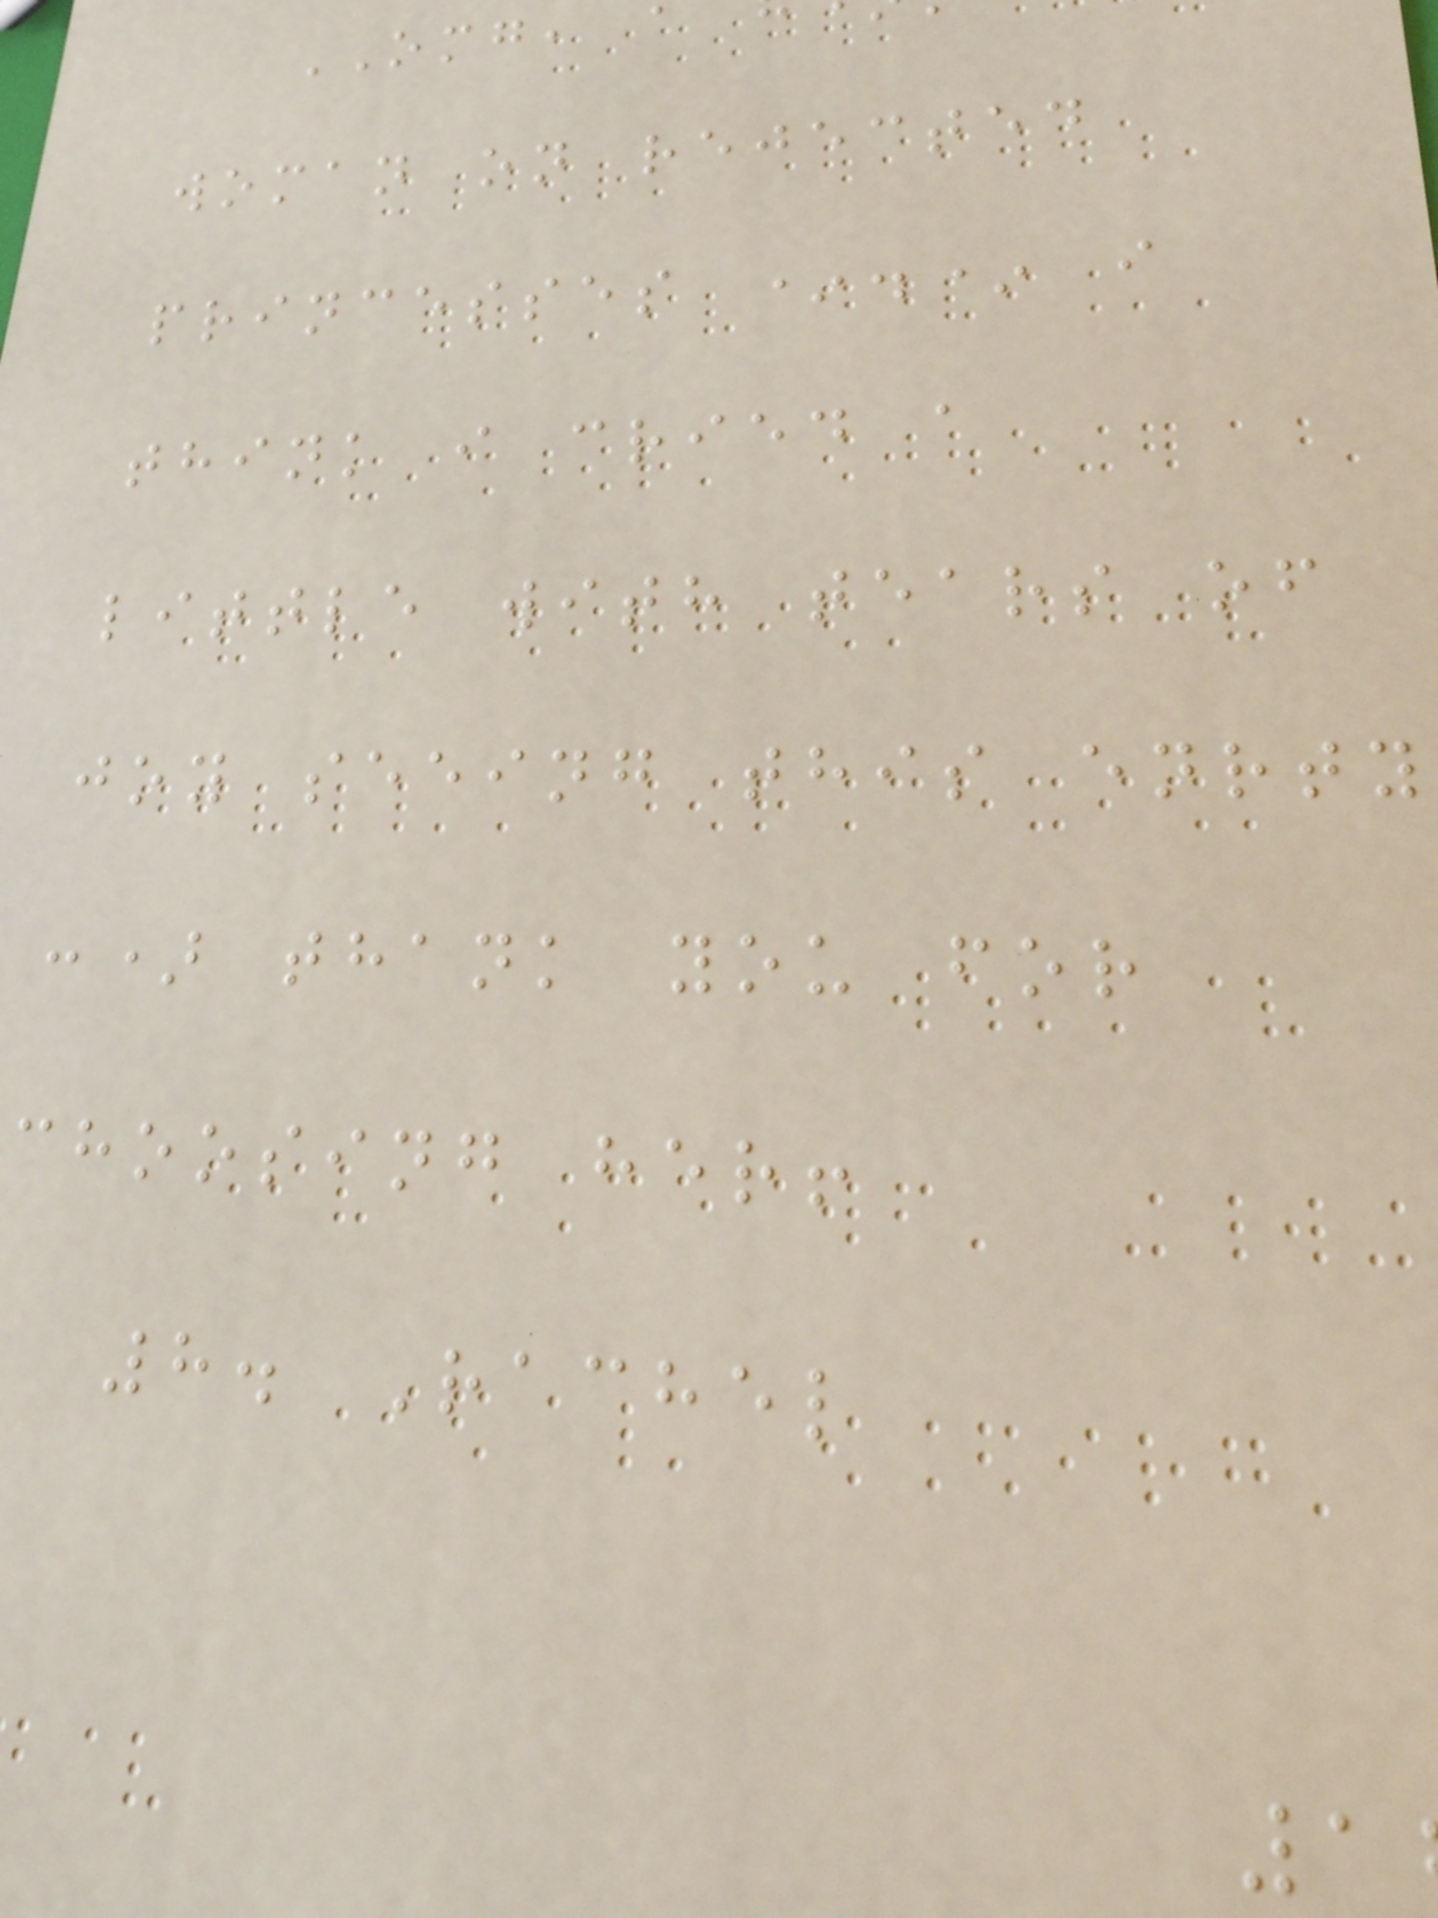OMG, a
woman on rejected
princesses *.* i
think i cried a
little with tears of
joy seeing this enrty
:) thank you for
choosing her!
8. Rachel
